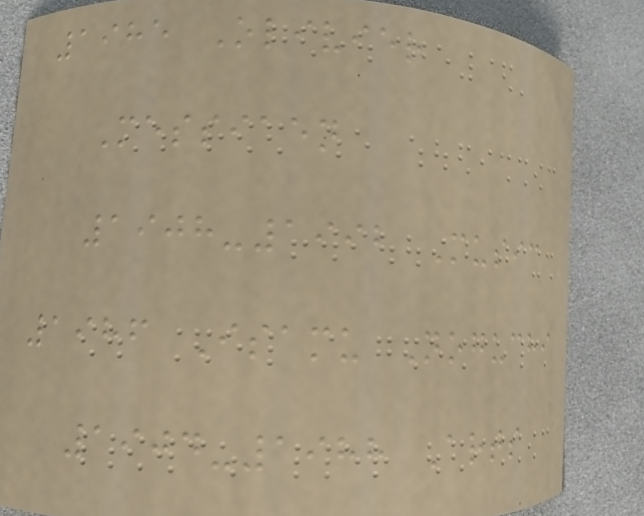1985 Olivier
Messiaen
1908-1992 Music
1986 Isamu Noguchi
1904-1988 Arts
